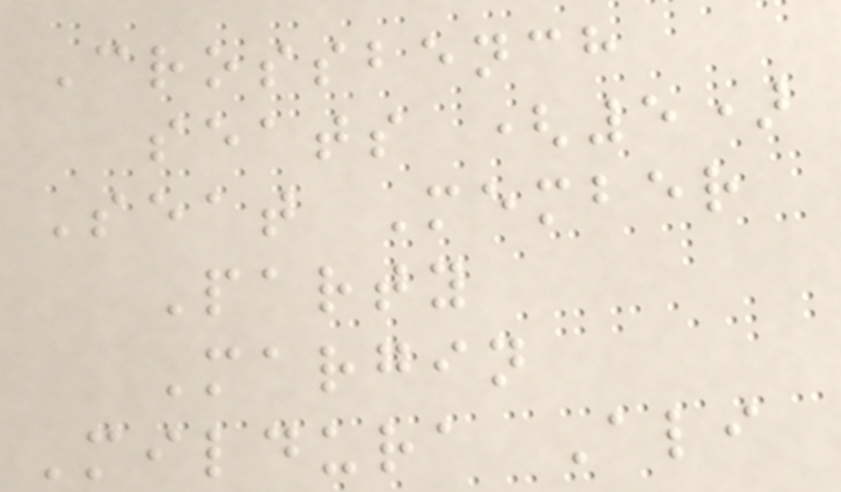Crossbench
seats (5)
Seat Member
Party
Margin
Mildura Ali
